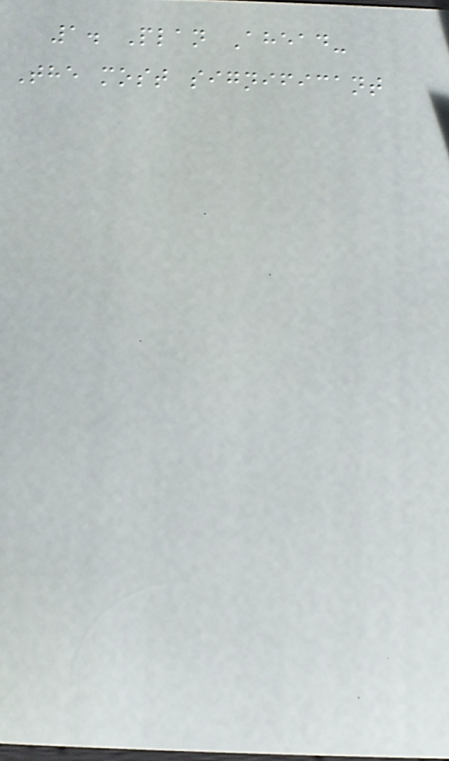1. Plan Ahead-
The most significant
